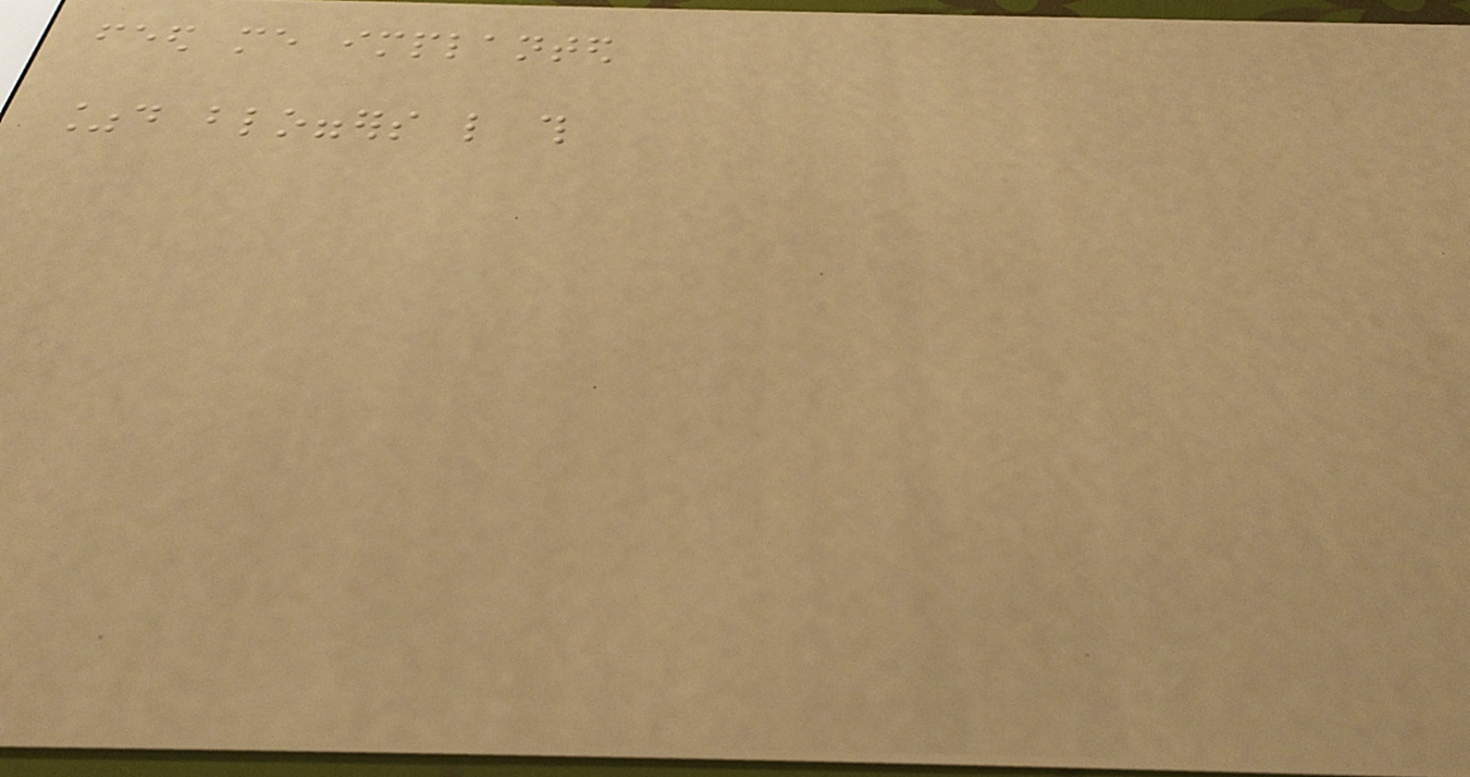feed me implanted
%d bloggers like this
